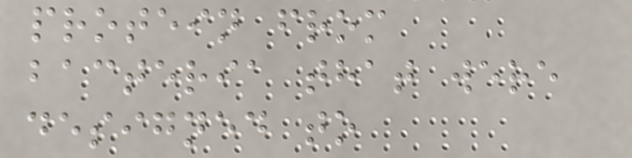protein from
bacteria that were
designed to
